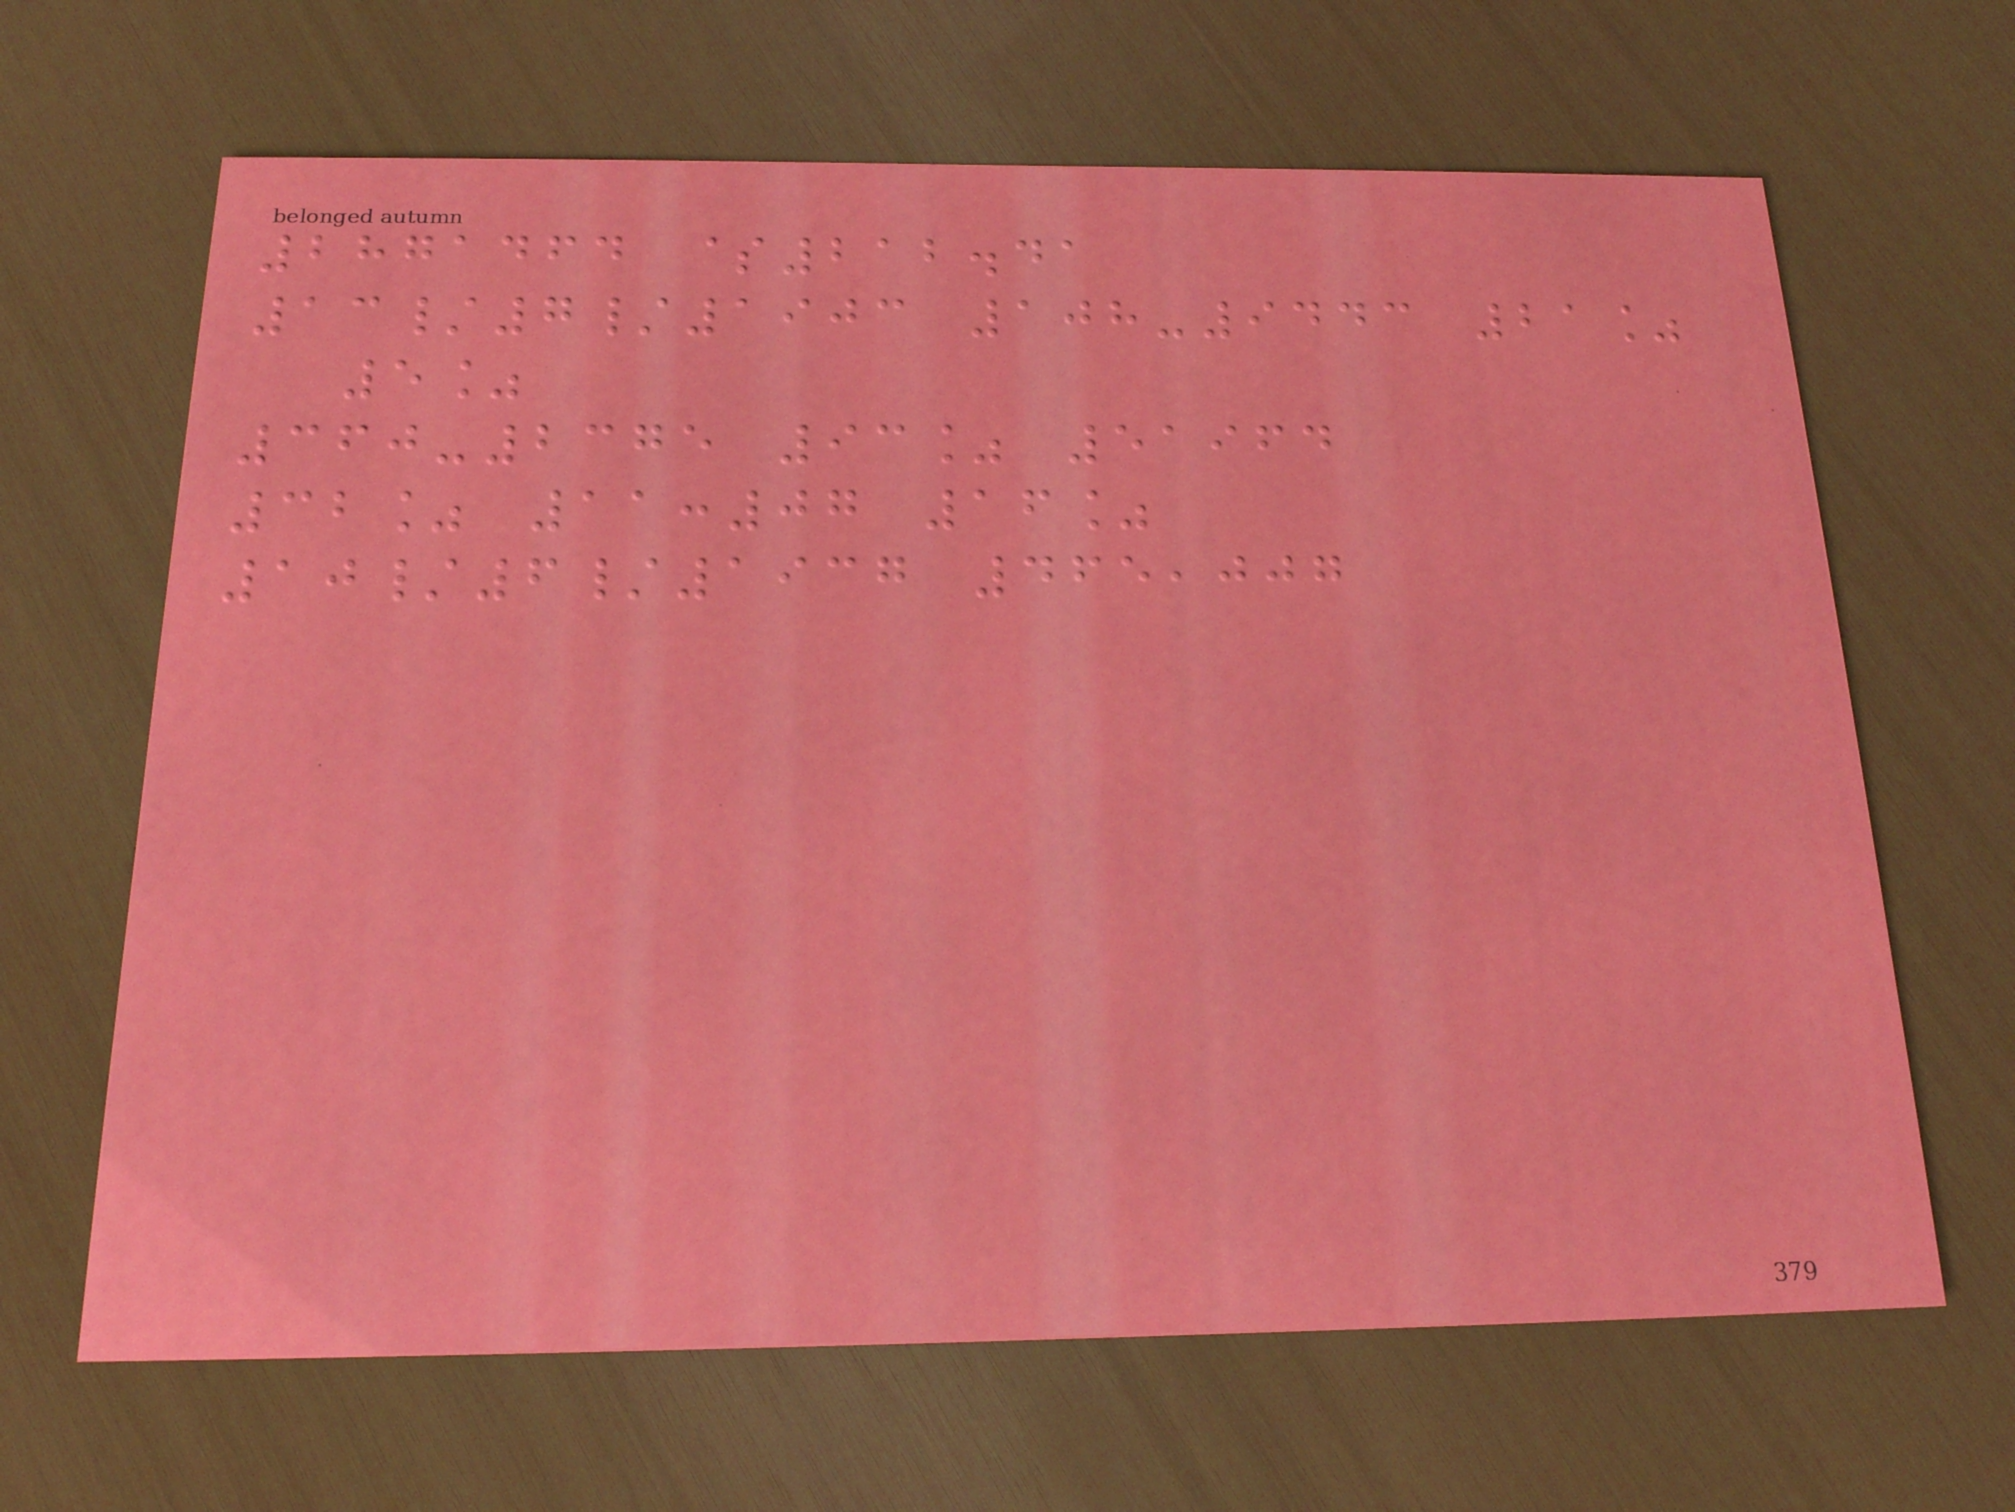2871464 $212.41
13/7/1903 108-9443 21%
5%
360-2375 93% 51964
32% 11:07 16%
10/6/1937 465,007
